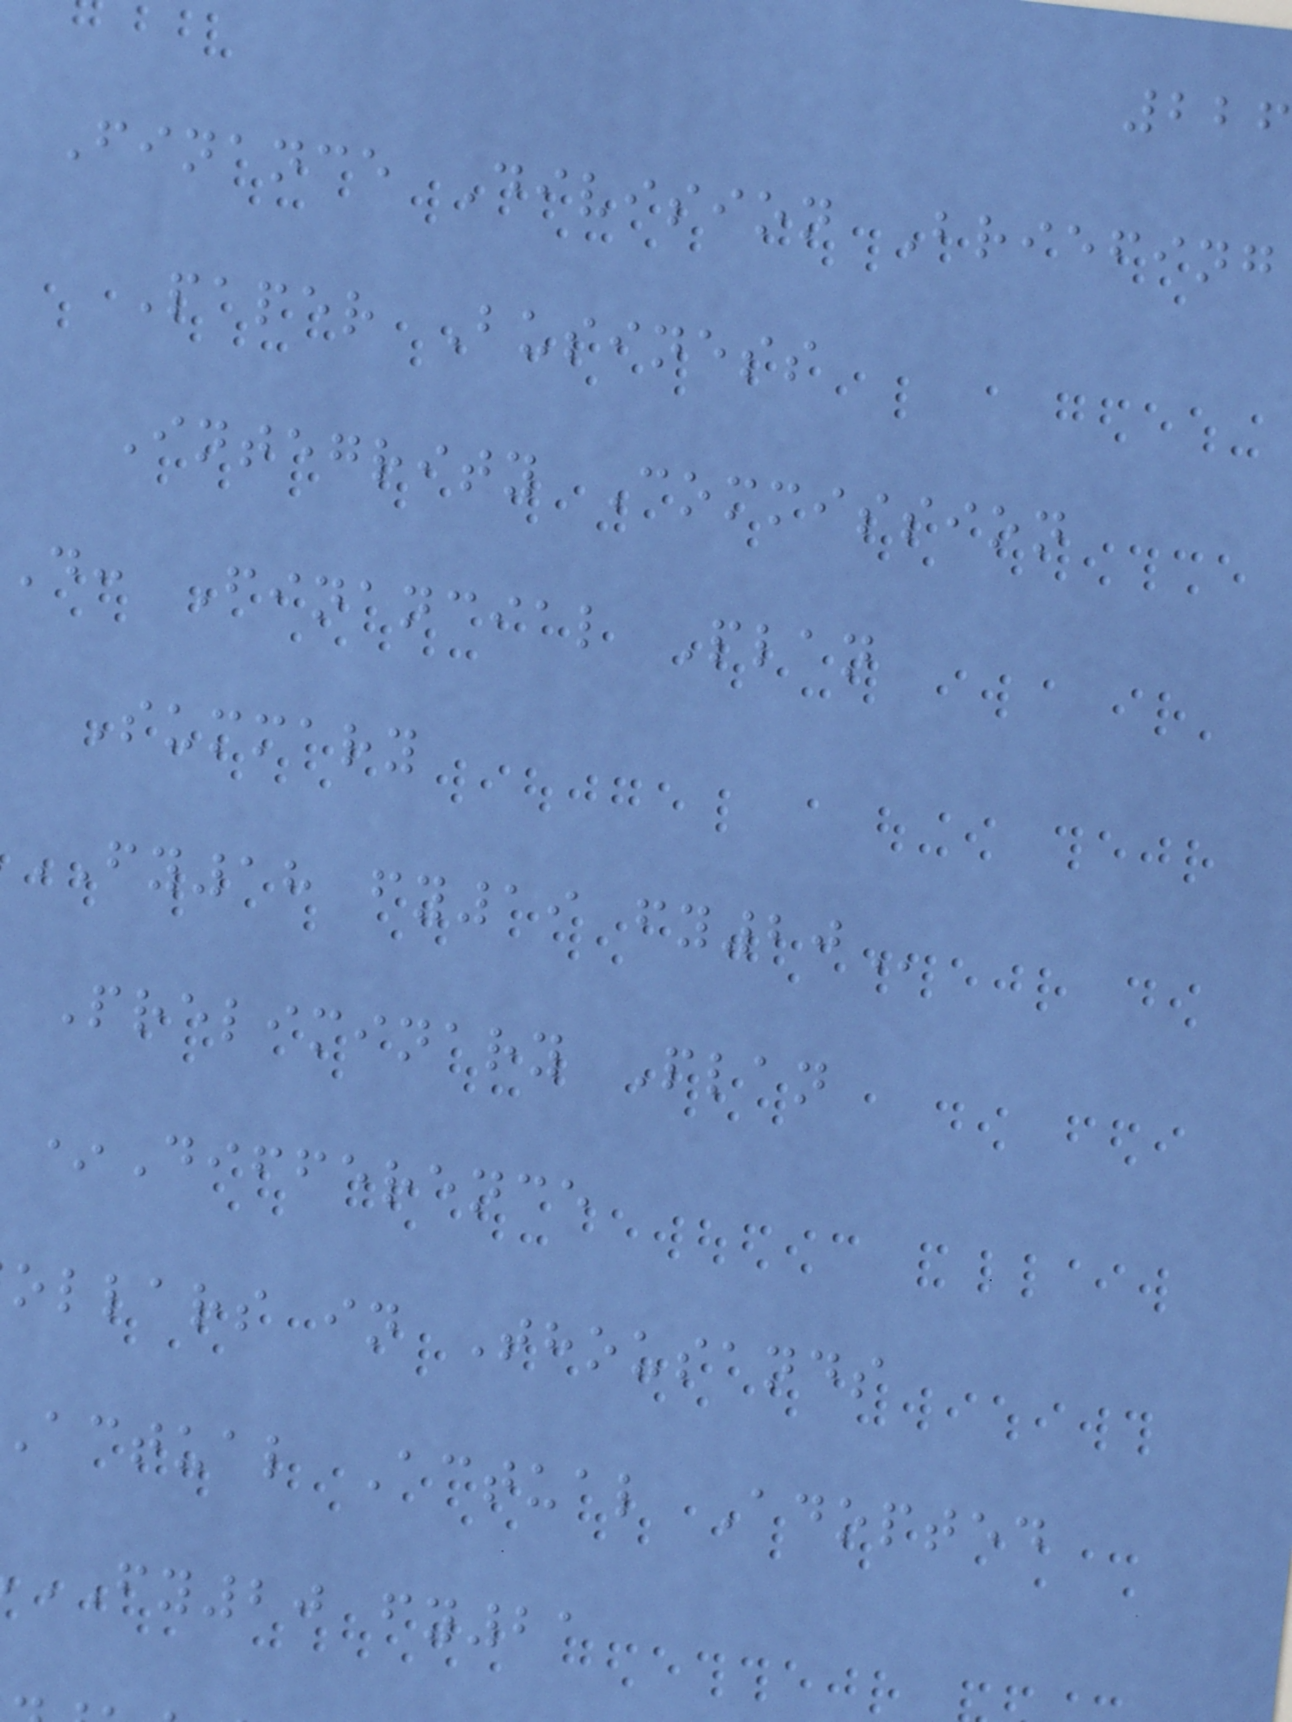226
Finance Division Briefing
Paper Business
Integrity Commission
D: Financial Plan
Summary
FY18 fy19
Preliminary Plan
*Difference
ollars in Thousands
actual Actual Adopted
FY20 fy21
